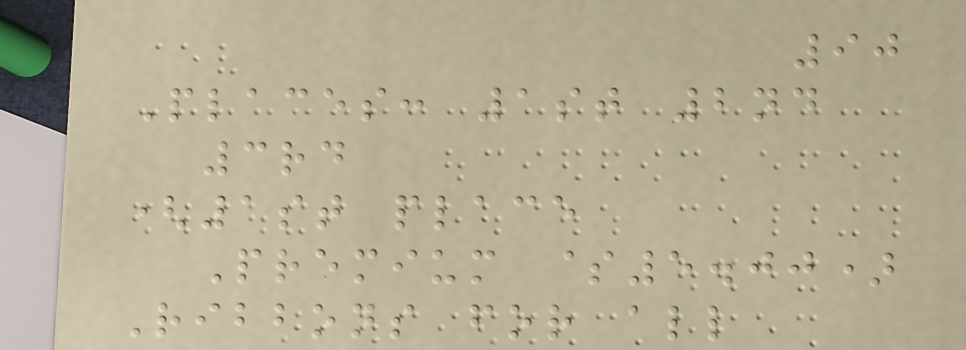90
Places: 1st 2nd
3rd
(1st place
Premium $5.00)
Ribbons for all
